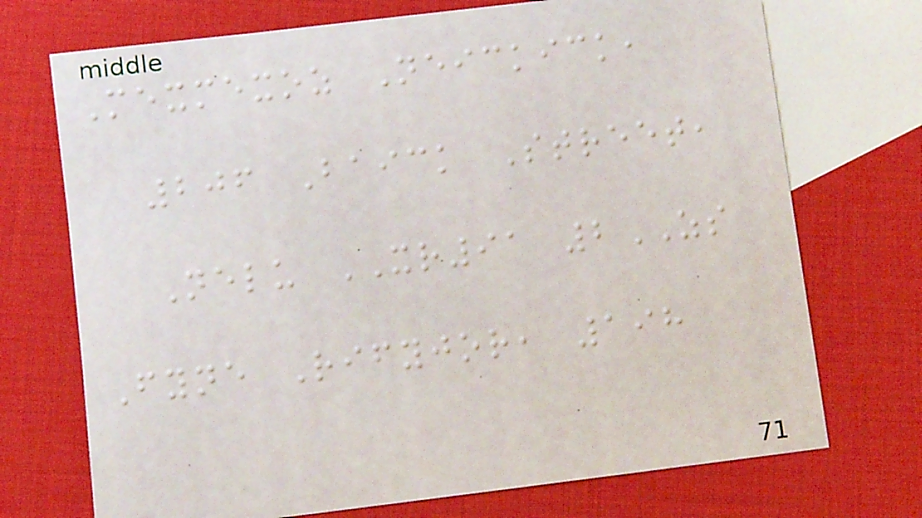Mexmexoz Neickick,
206 Baick Street,
Nelu XR91 2ZS
Fyne Rifyjor, 198
